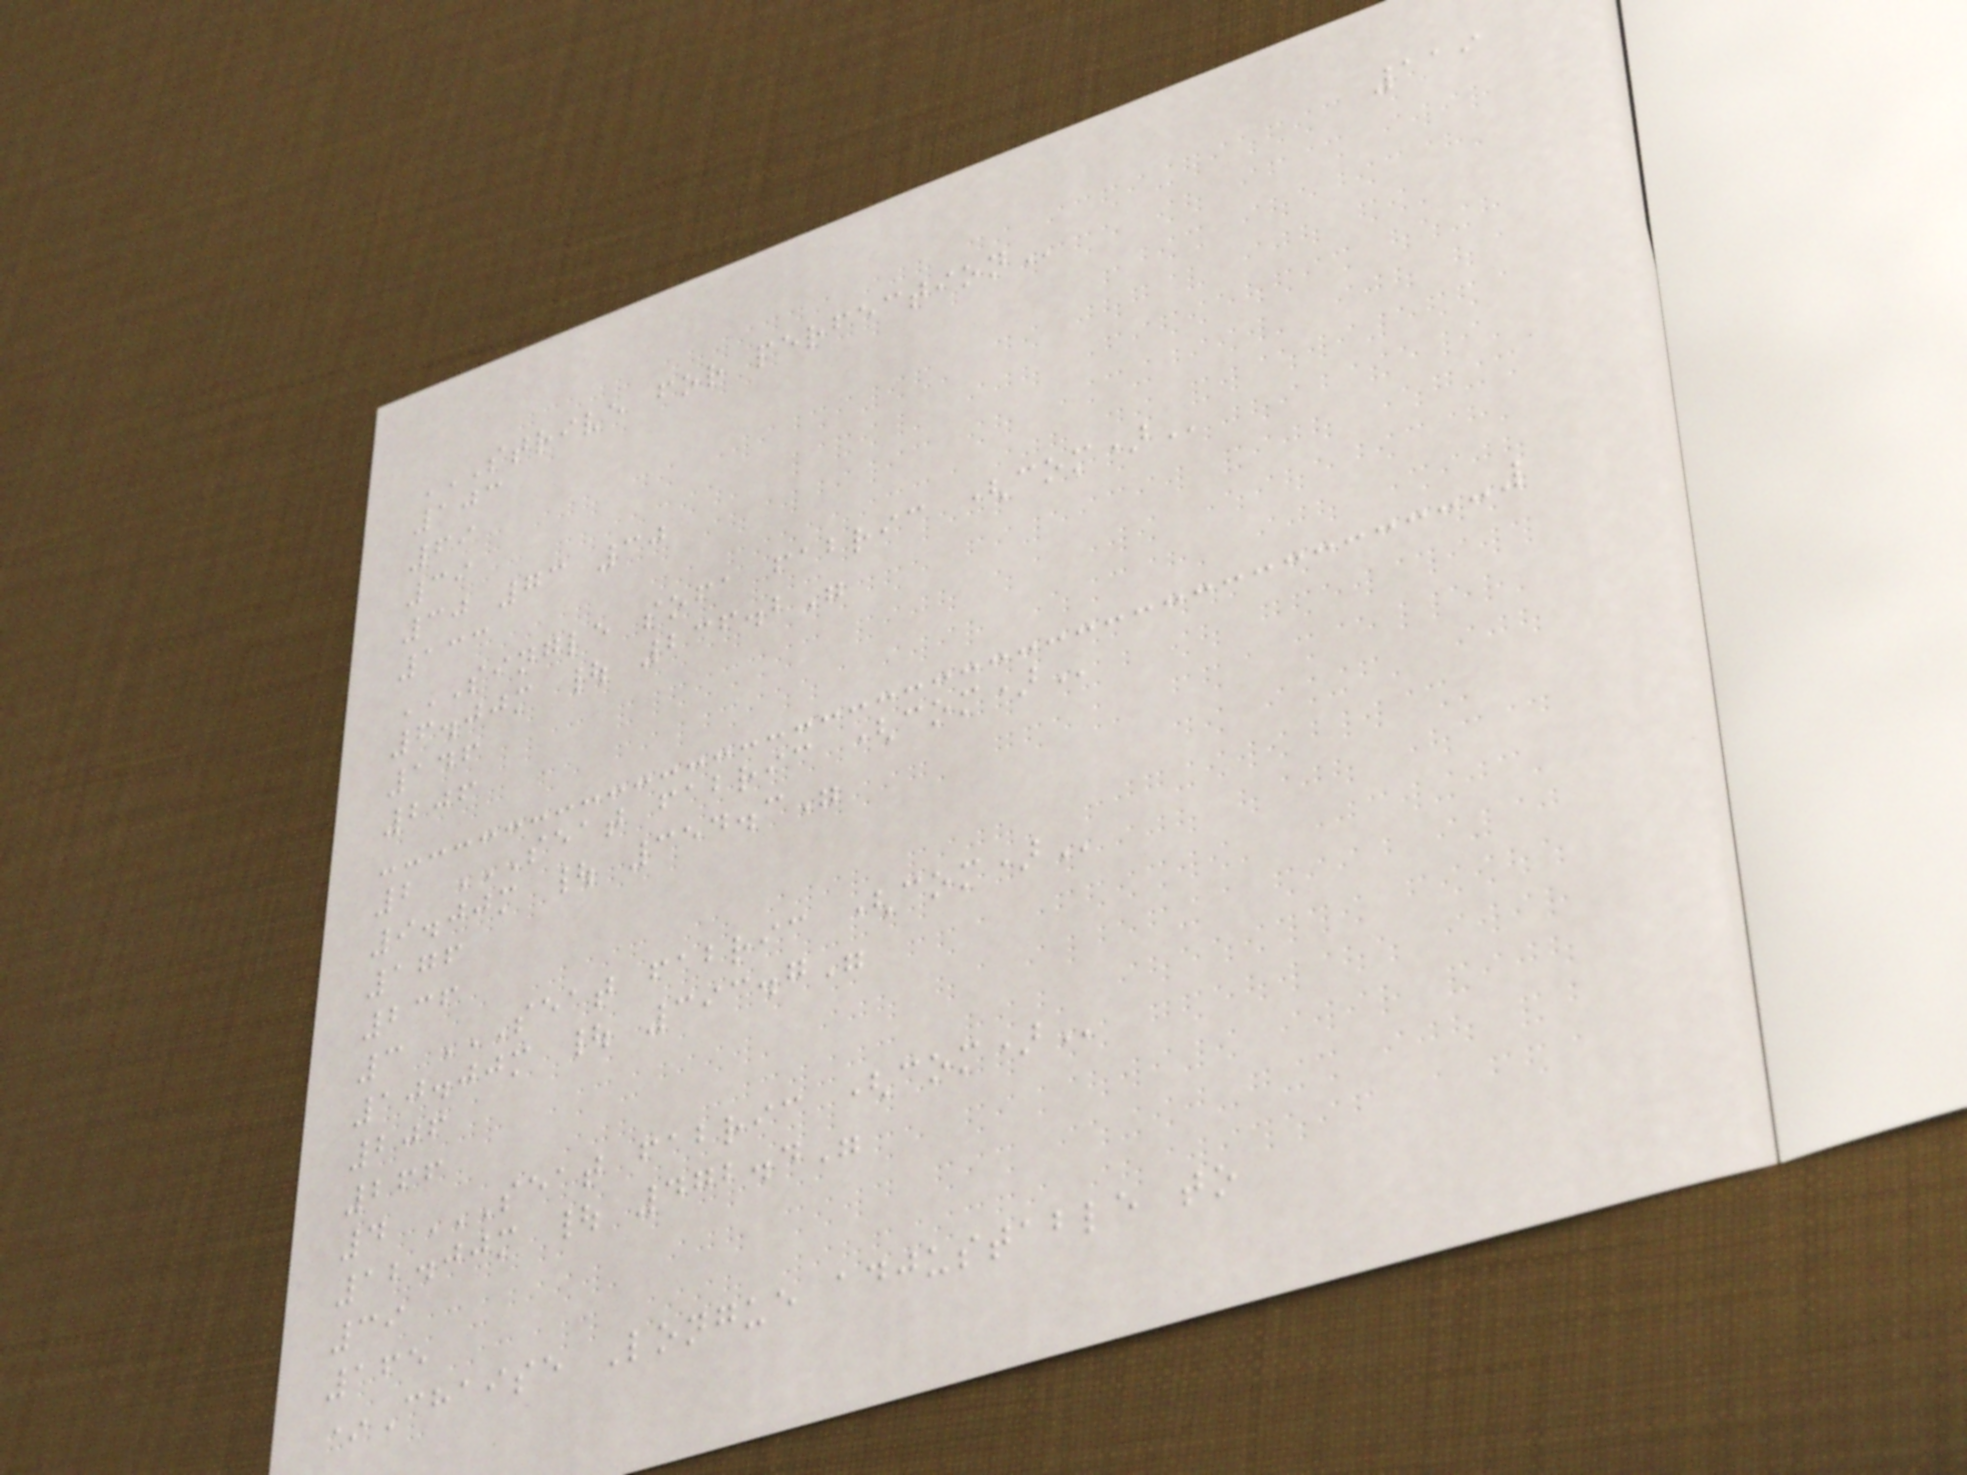119
STRIVE FOR PERFECTION
103
69
39
30 73 30
133
SINGLE SOFA FABRIC (COM)
6.00m | 236.2"
146
206
2 SEAT FABRIC (COM)
9.00m | 354.3"
176
236
3 SEAT FABRIC (COM)
10.00m | 393.7"
206
266
4 SEAT FABRIC (COM)
12.00m | 472.4"
39
165
*Chaise Longue adjustable to
